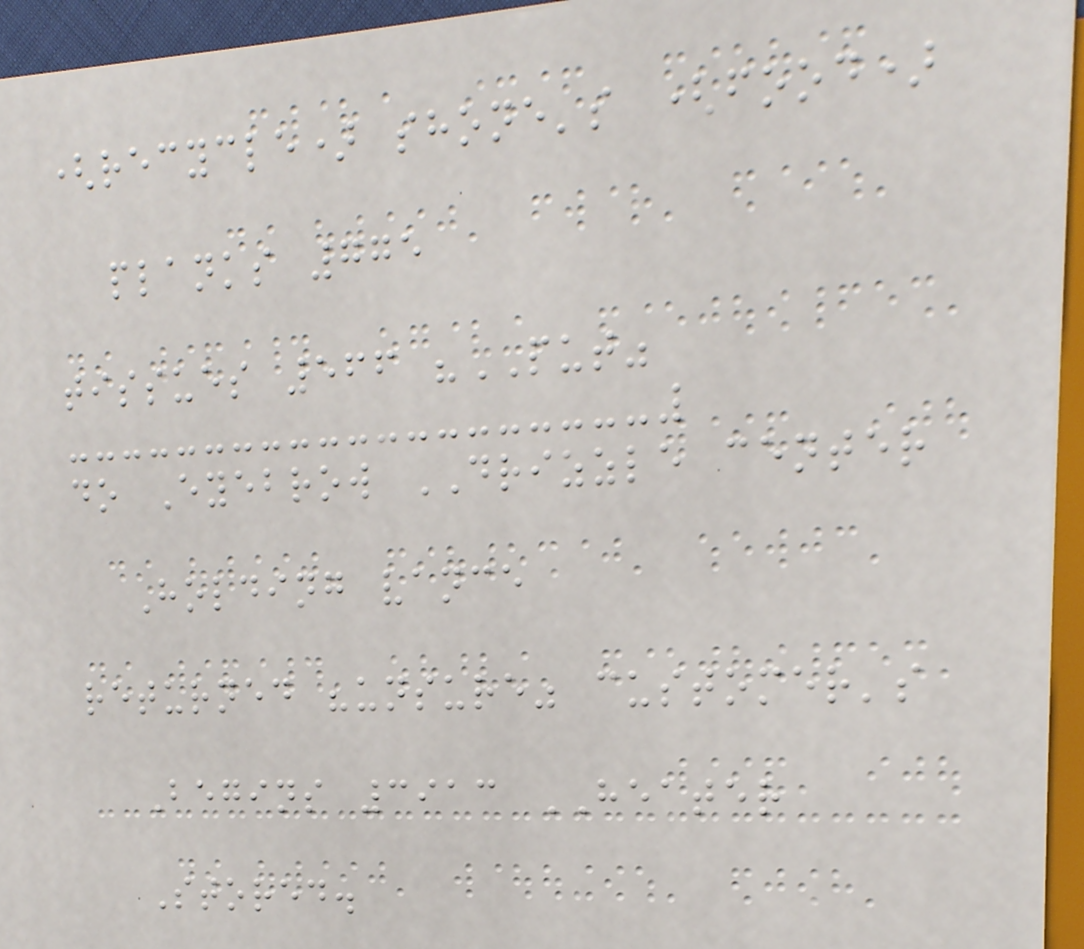(recycle) shone's (food)
planks 775
tissues 566 "PUT"
do Eyebrow DRIZZLE center
Holding vance
returned "unsure" customer's
Begins 3913 HEATER
Stored.
